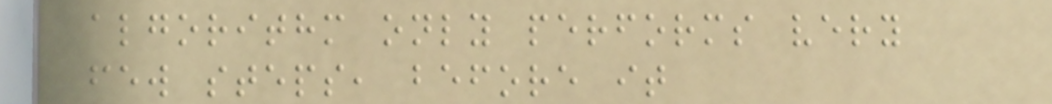algorithm only performs very
few steps, before it
